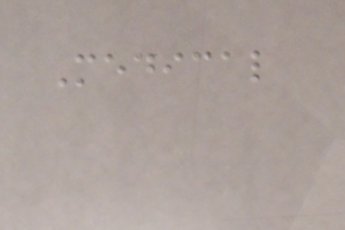Medical
